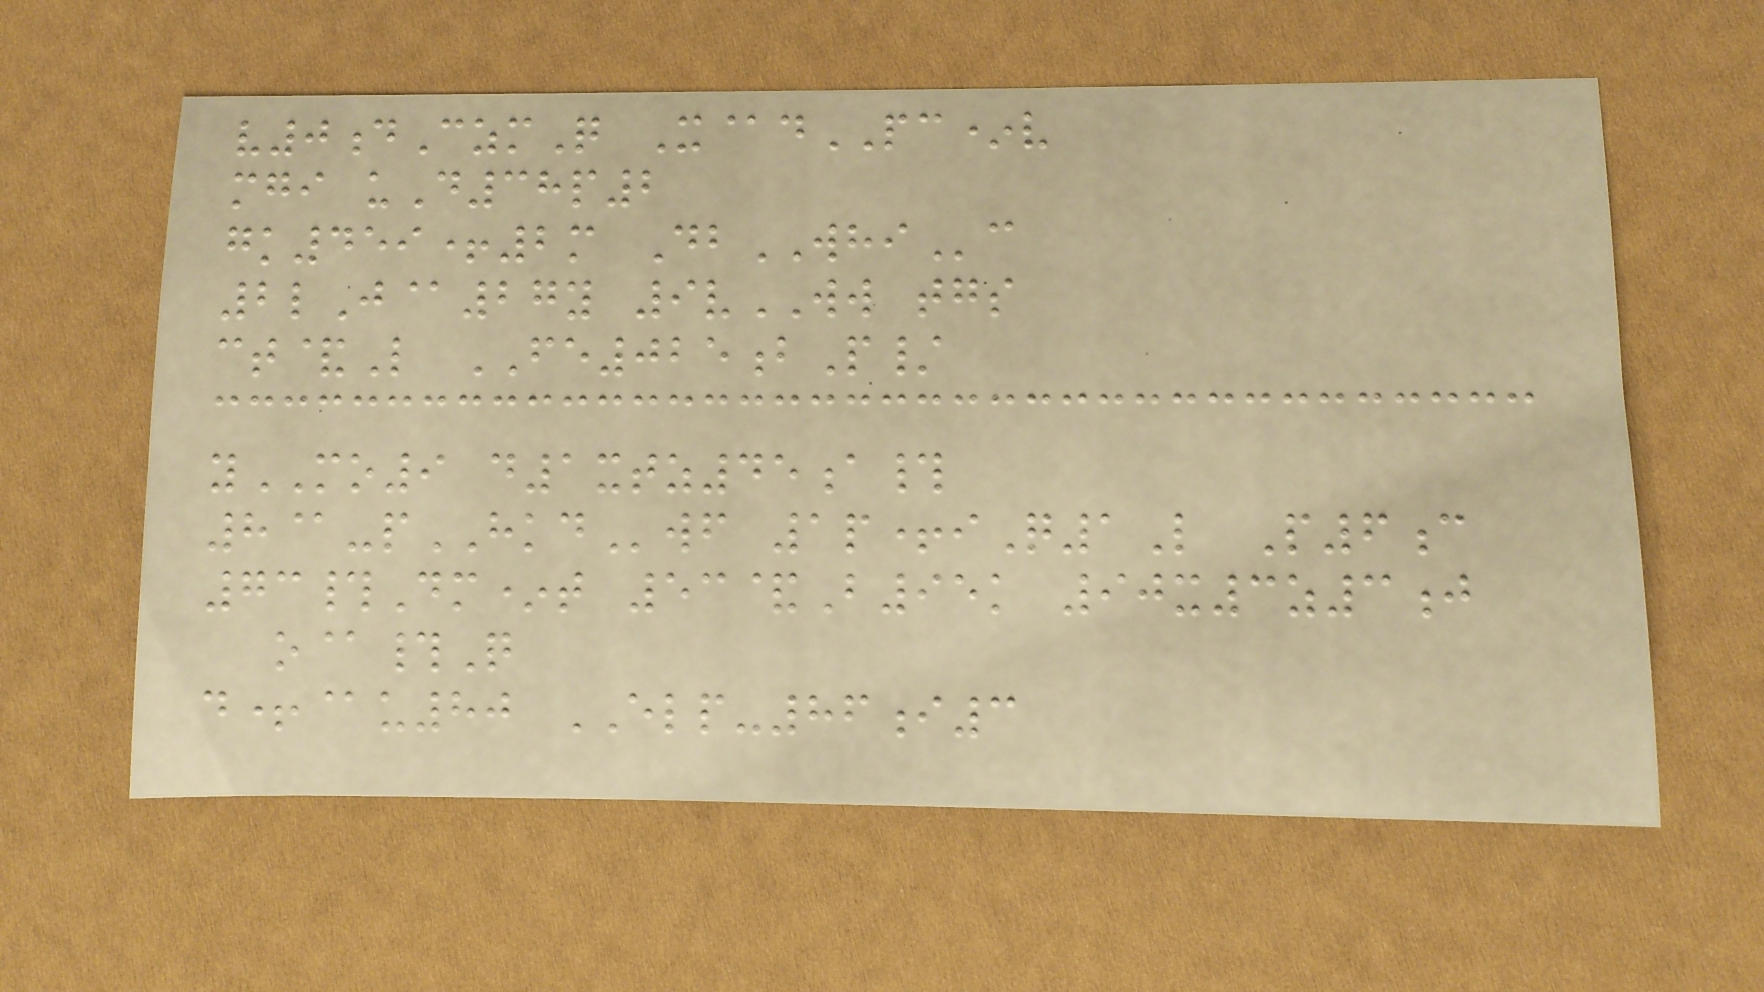v0dCzmQ X@dPC*v
mgi uD38p2
gk459+2m DbWHIc
2lJ@27y 9vWW tgs
ct&L FE025bP/
yMO9 d1xtz45a#
8@-pHKDwf 1p+iQ1L P6c
73#Dm*t 53&B95k 90x3z3j
o@#Q
d+@u80 ELP-86i3
